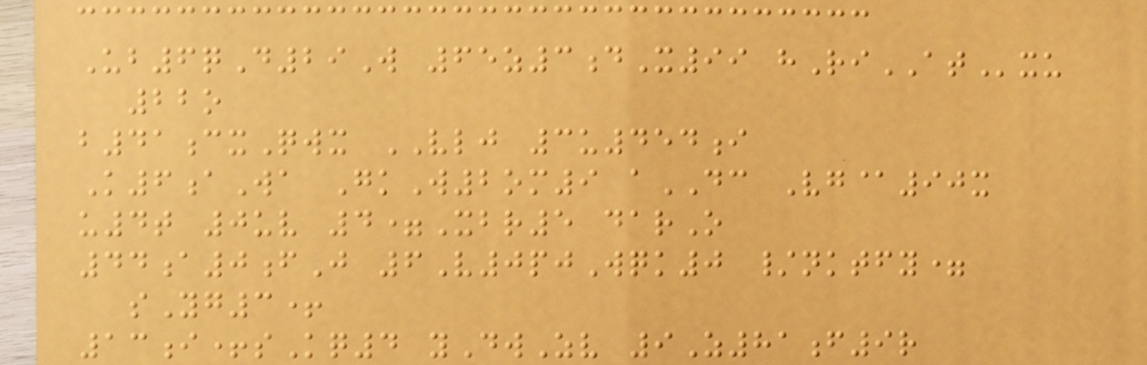Ub6qD29W 65z3dX99 hRiATxu
22o
b41cxQwx VLJ 3u454i
K6aWa GkW2om9 aDC Vg@90x
u4t 0uv 4=Xbr5 darO
44a0fJ 6V0pjWqk0 /nktfy=
sYg3+
13i+sKq4 yDwZv 9Z81f9r
